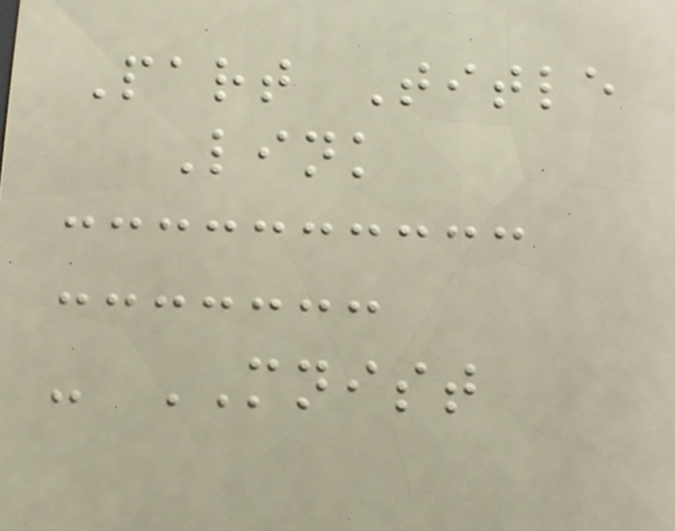Part Title
Link
- MNIST
